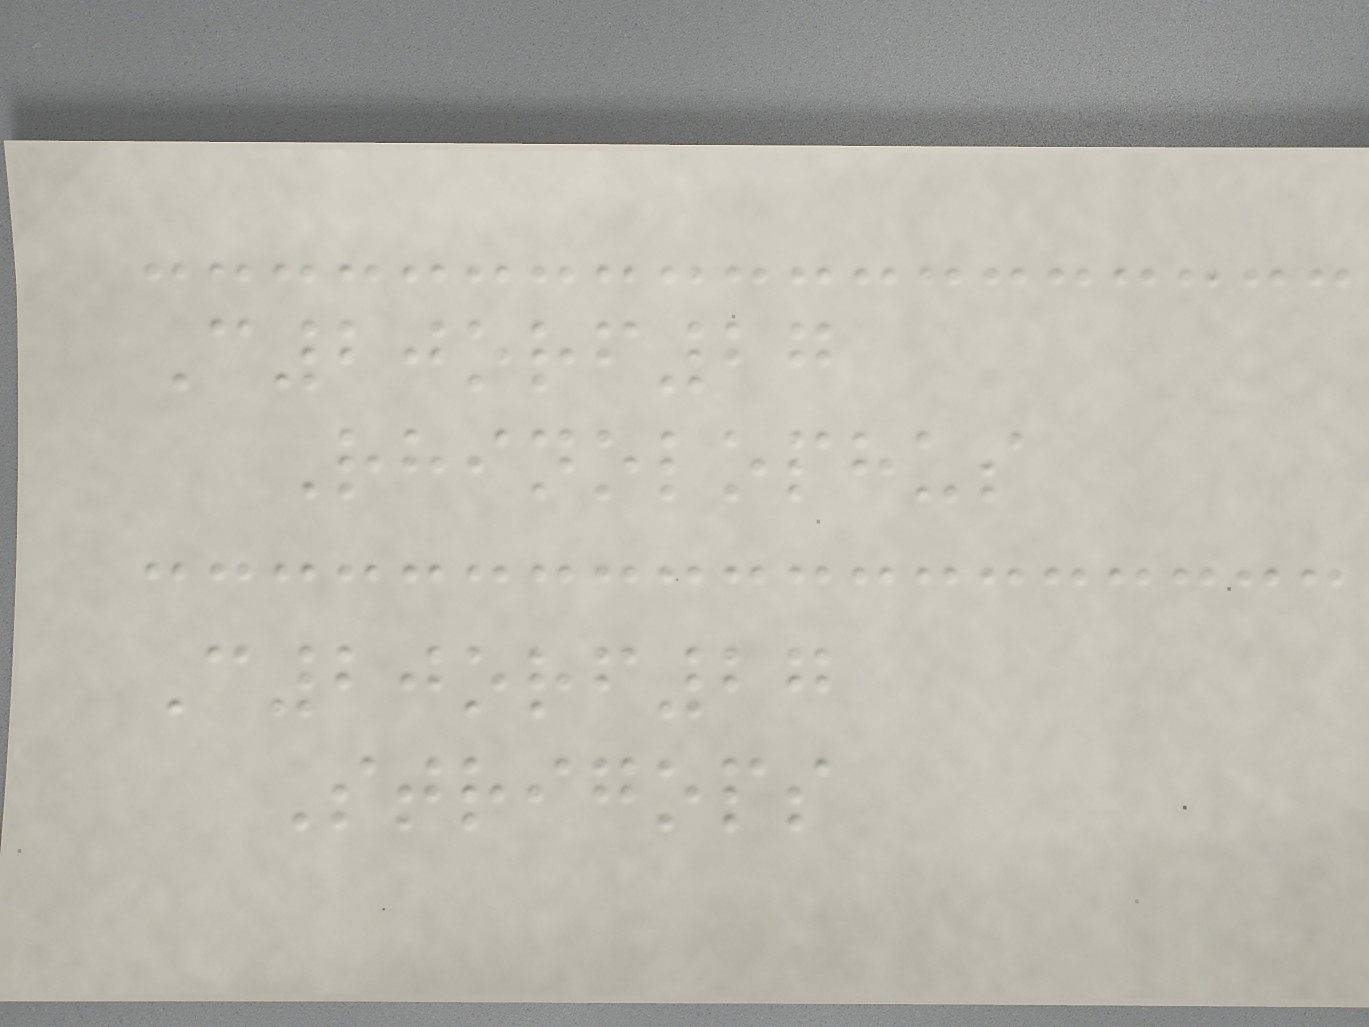C20orf27
Rhinolophus
C20orf27
Strigops
